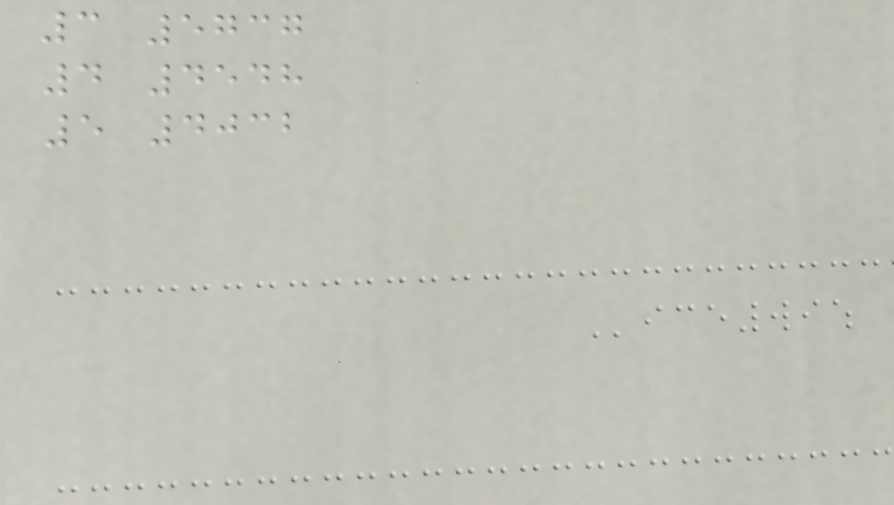3 5737
4 4548
5 4032
